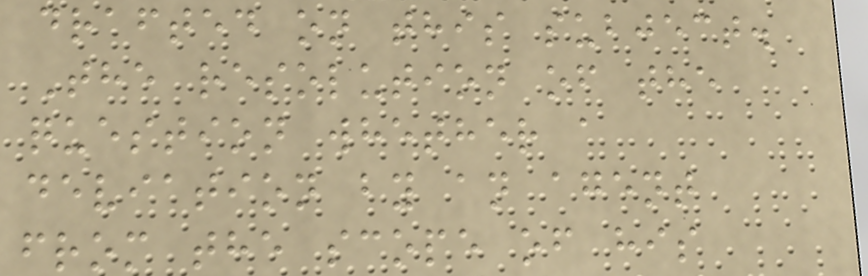drafted on this subject.
The resolution of the
question whether a
deviation by an agent
from the scope of his
